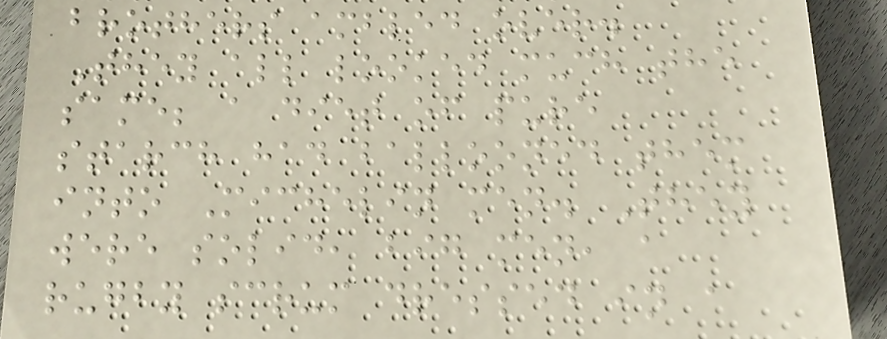brothers ambled over.
They all looked much the
same; a diet of pure
starch had ballooned them
into Michelin men. They
were solid, big men, a
rugby scrum dressed in a
